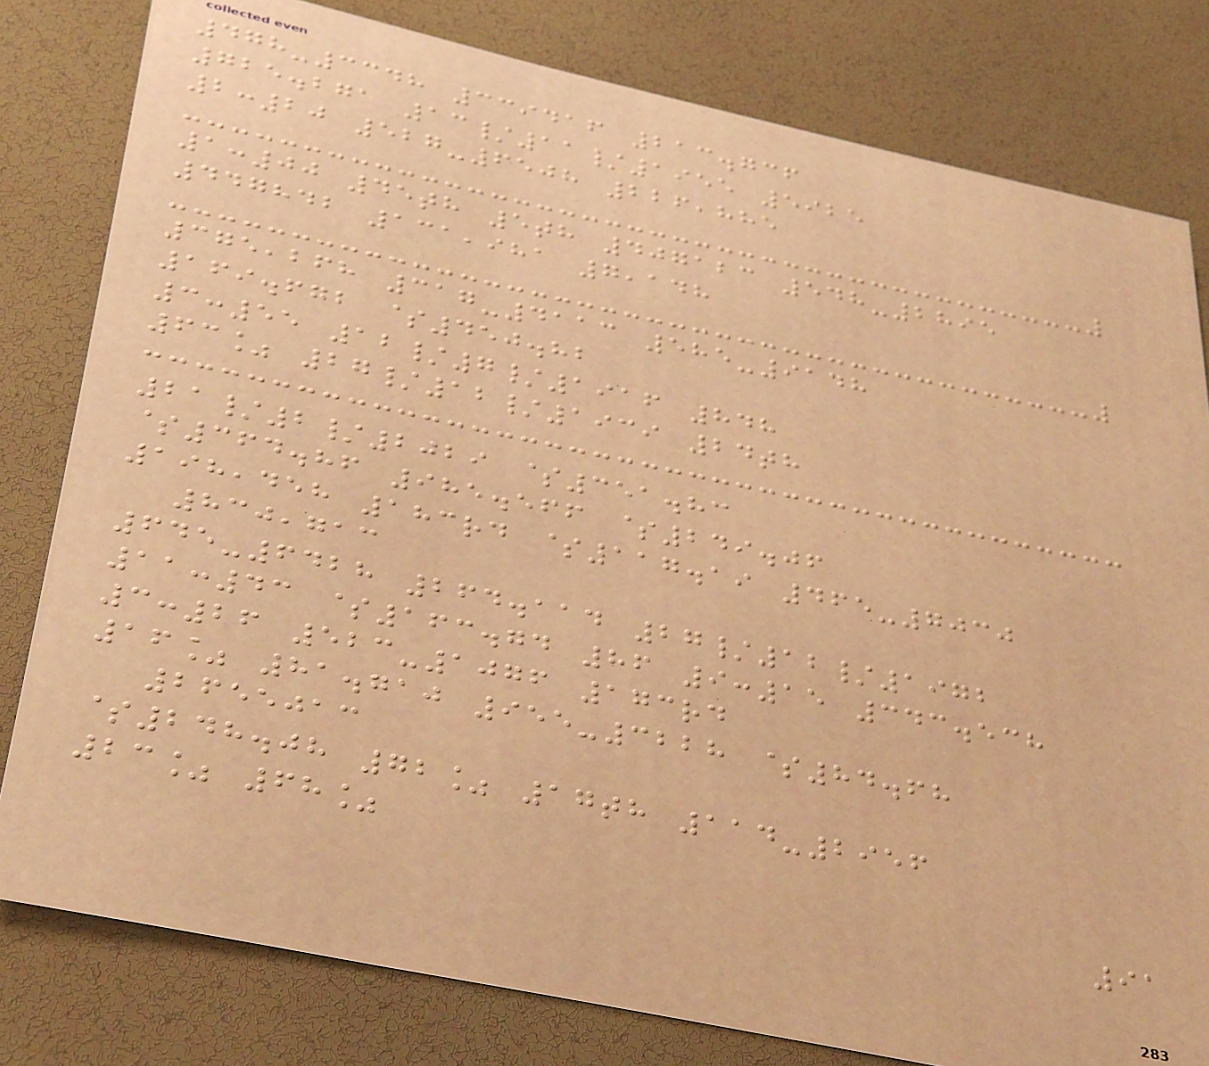478-3348 339416 213.736
725.271 13/11/1955 5925
2:20 527-6508 226,885
1:00 45th 5th 407123 548-2895
447842 131,981 7,148
375,268 317-4113 585-9148
169.672 $450.82
3:55 12/7/1916 848
63% 27/12/1939 24th
21/2/2029 $351.83
$364.86 985.566 $249.06
198,458 183rd $117.19 465-7030
830,713
645-6428 264.114 27/12/1972
11:43 $163.74 86 9:15 343.538
3:26 523-1076 173rd
16% 81.710 955-3228 $84.68
2655013
$248.08 72% 17th 114-2956
23% 68%
91
